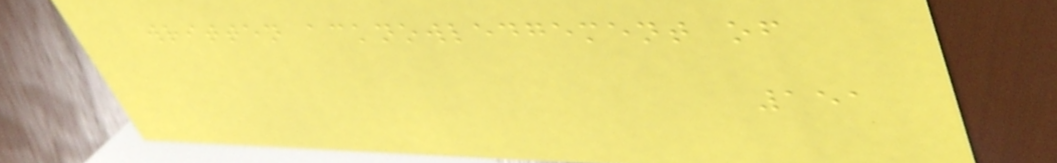written acknowledgement of
151
